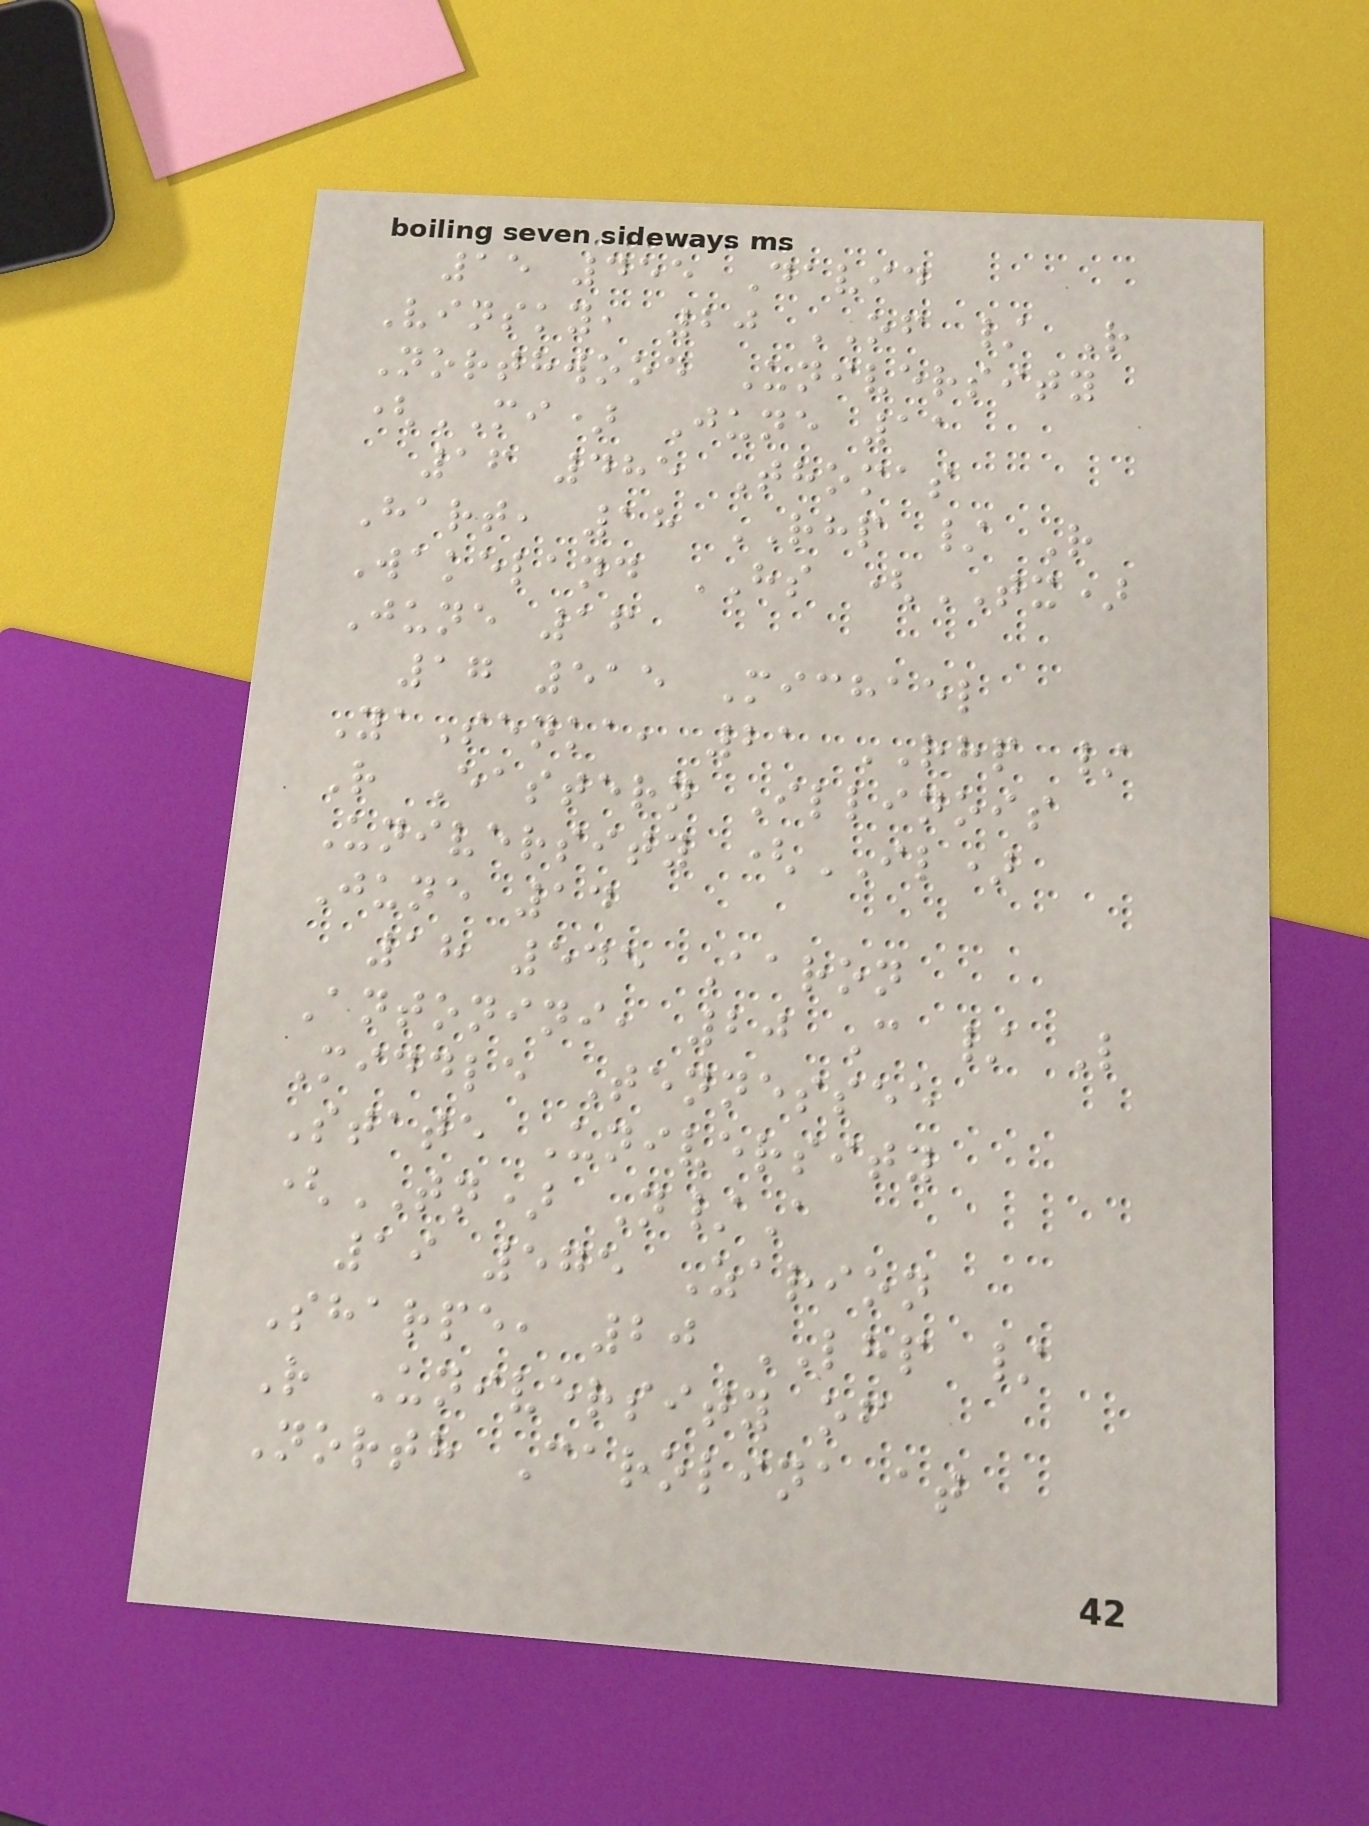15 455 David
Vinsky, 20 OF / R
Northwood University
(MI) June 11
16 485 Thomas
Hart, 18 RHP / R
Wakeland HS (TX)
June 16
17 515 Michael
YaSenka, 21 RHP /
R Eastern Illinois
University (IL)
June 14
18 545 Aaron
Antonini, 20 C / L
Middle Tennessee
State University
(TN) N/A
19 575 Zarion
Sharpe, 20 LHP /
R University of
North Carolina at
